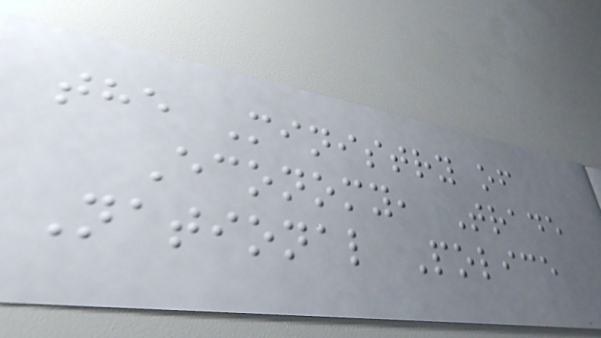the Ministry of
Economy, Trade
National Police
